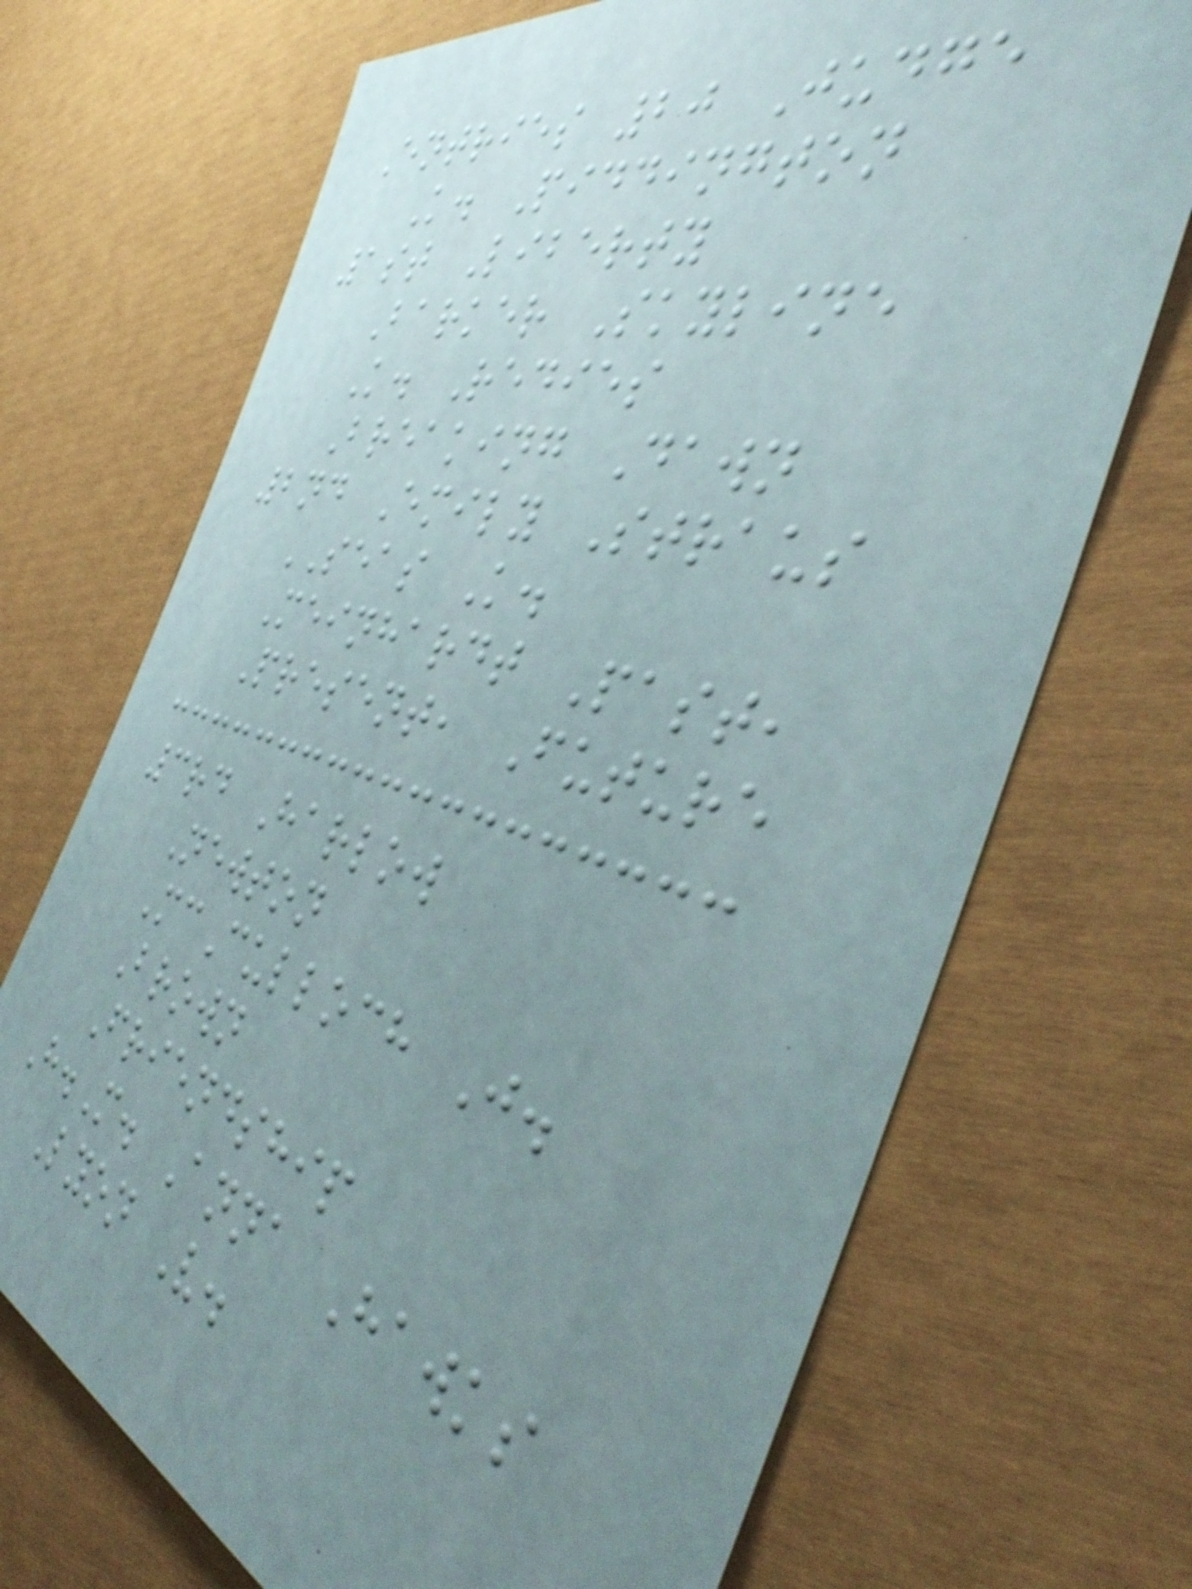Entries 20 Judge
K. Piddington
1st Liberty
Barker Skyline
K. Redies
Breaking Dawn
2nd Emily Straus
SEAS K.
Meinhardt Past,
Present, Future
3rd Harlow
Newton
McCulloch J.
Brown
Friendship
H.M. Anna Hawks
Lyon V.
